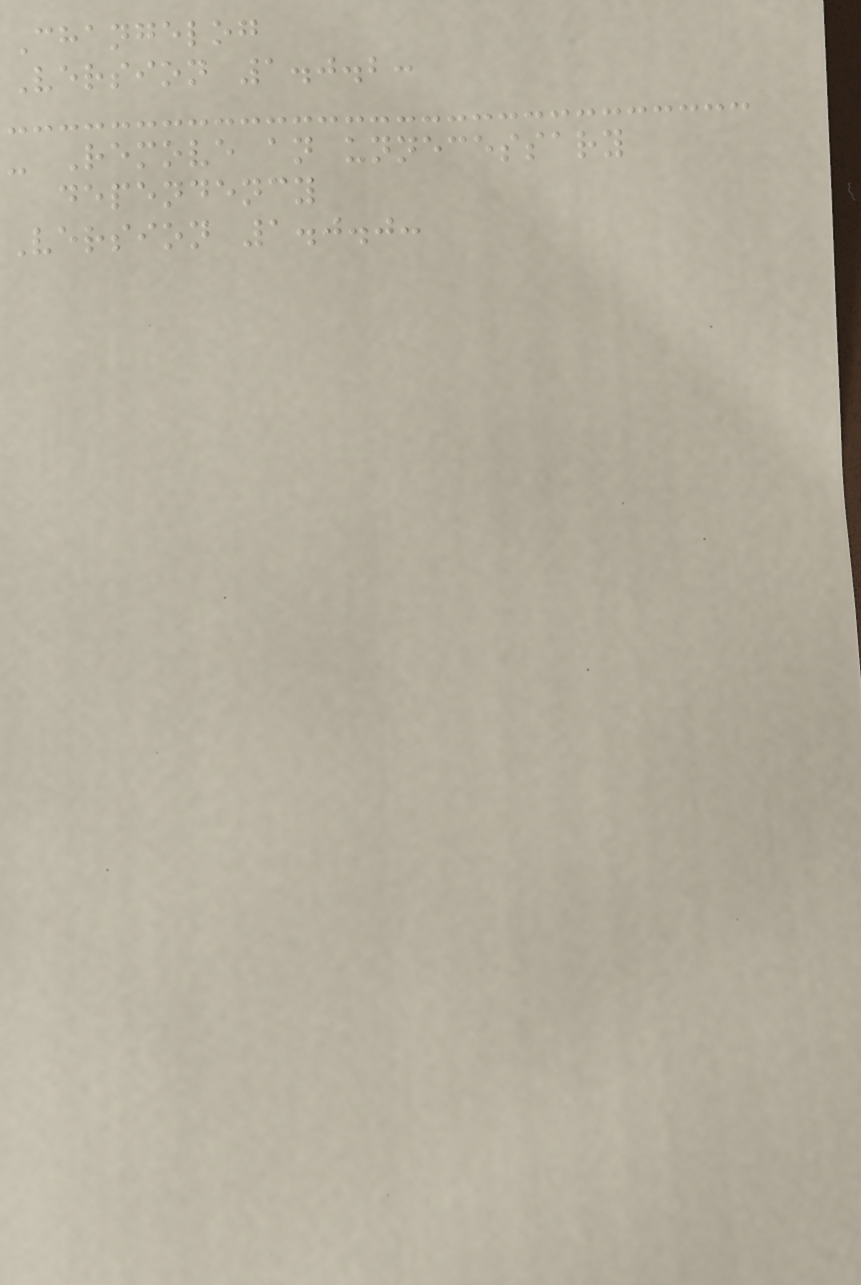Changelog
Version 1.0.2:
- Remove an unnecessary
dependency
Version 1.0.0:
